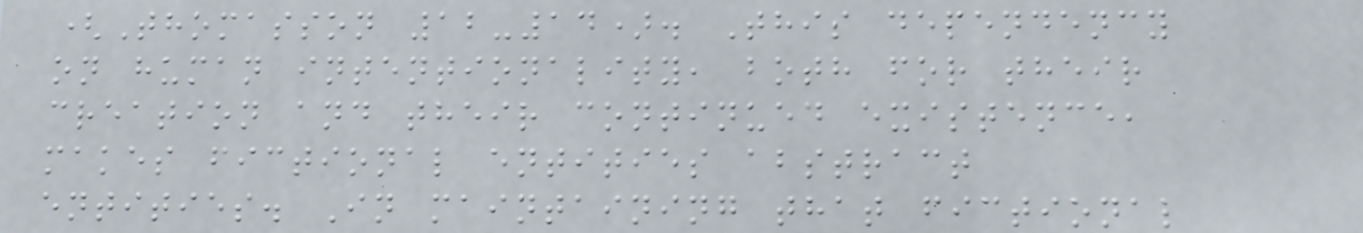(Thomasson 12-14). This dependency
on human intentionality, both for their
creation and their continued existence,
makes fictional entities abstract
entities. In maintaining that fictional
